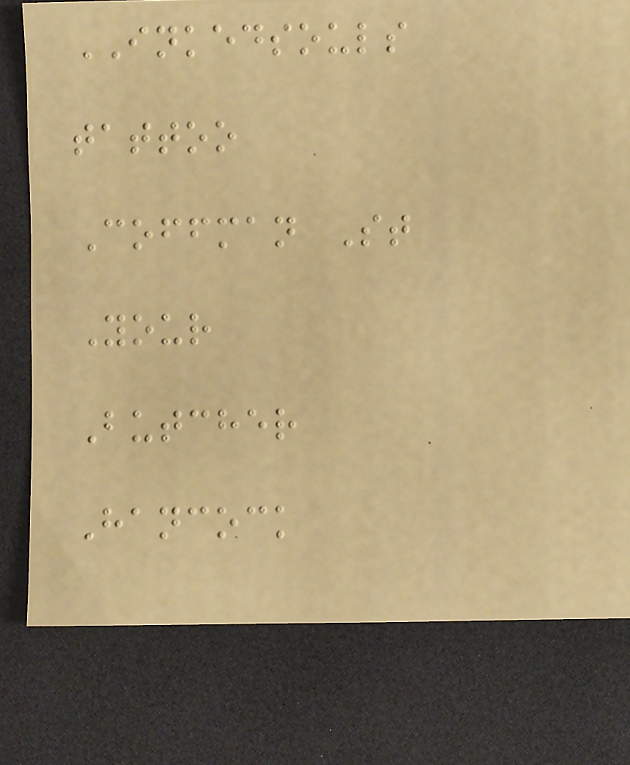INKEDSOULS
tattoo
Coffman St
Your
Butcher
Hancock
